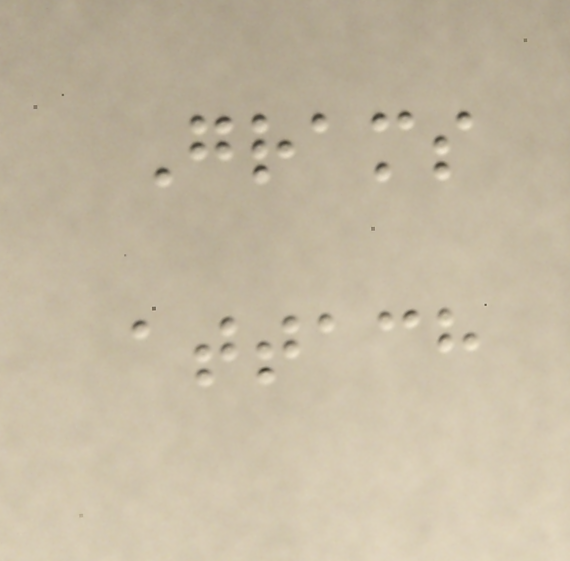Grams
attach
